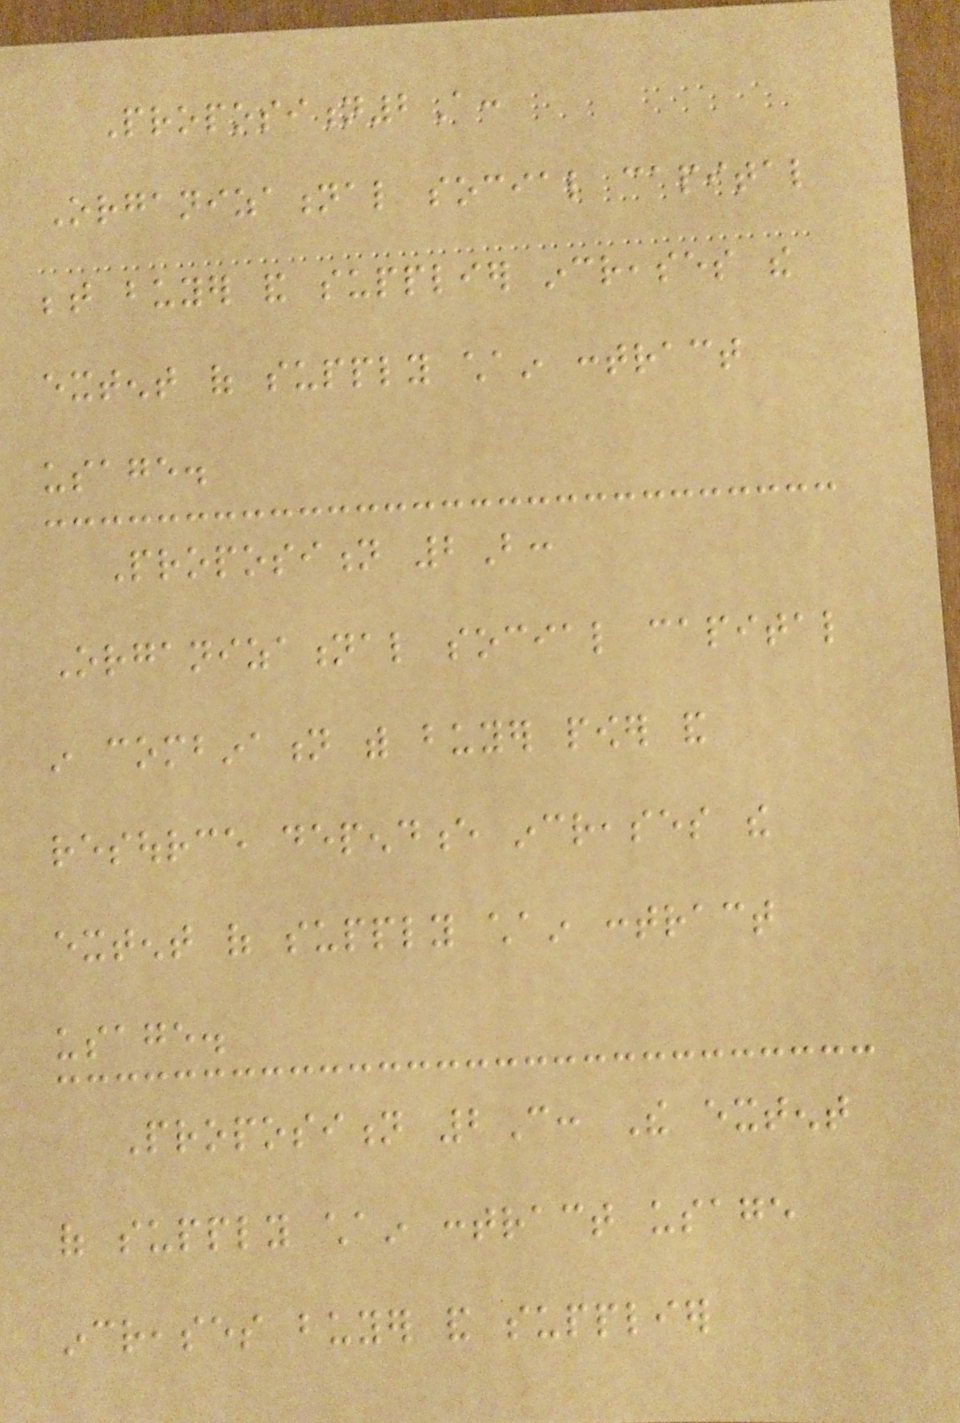Proposition2A:
Organizational social capital
between buyer and supplier increases the
extent of supply chain contract
usage.
Proposition 2B:
Organizational social capital
in combination with buyer power and
resource dependence increases the
extent of supply chain contract
usage.
Proposition 2C: The extent
of supply chain contract usage
increases buyer and supplier
